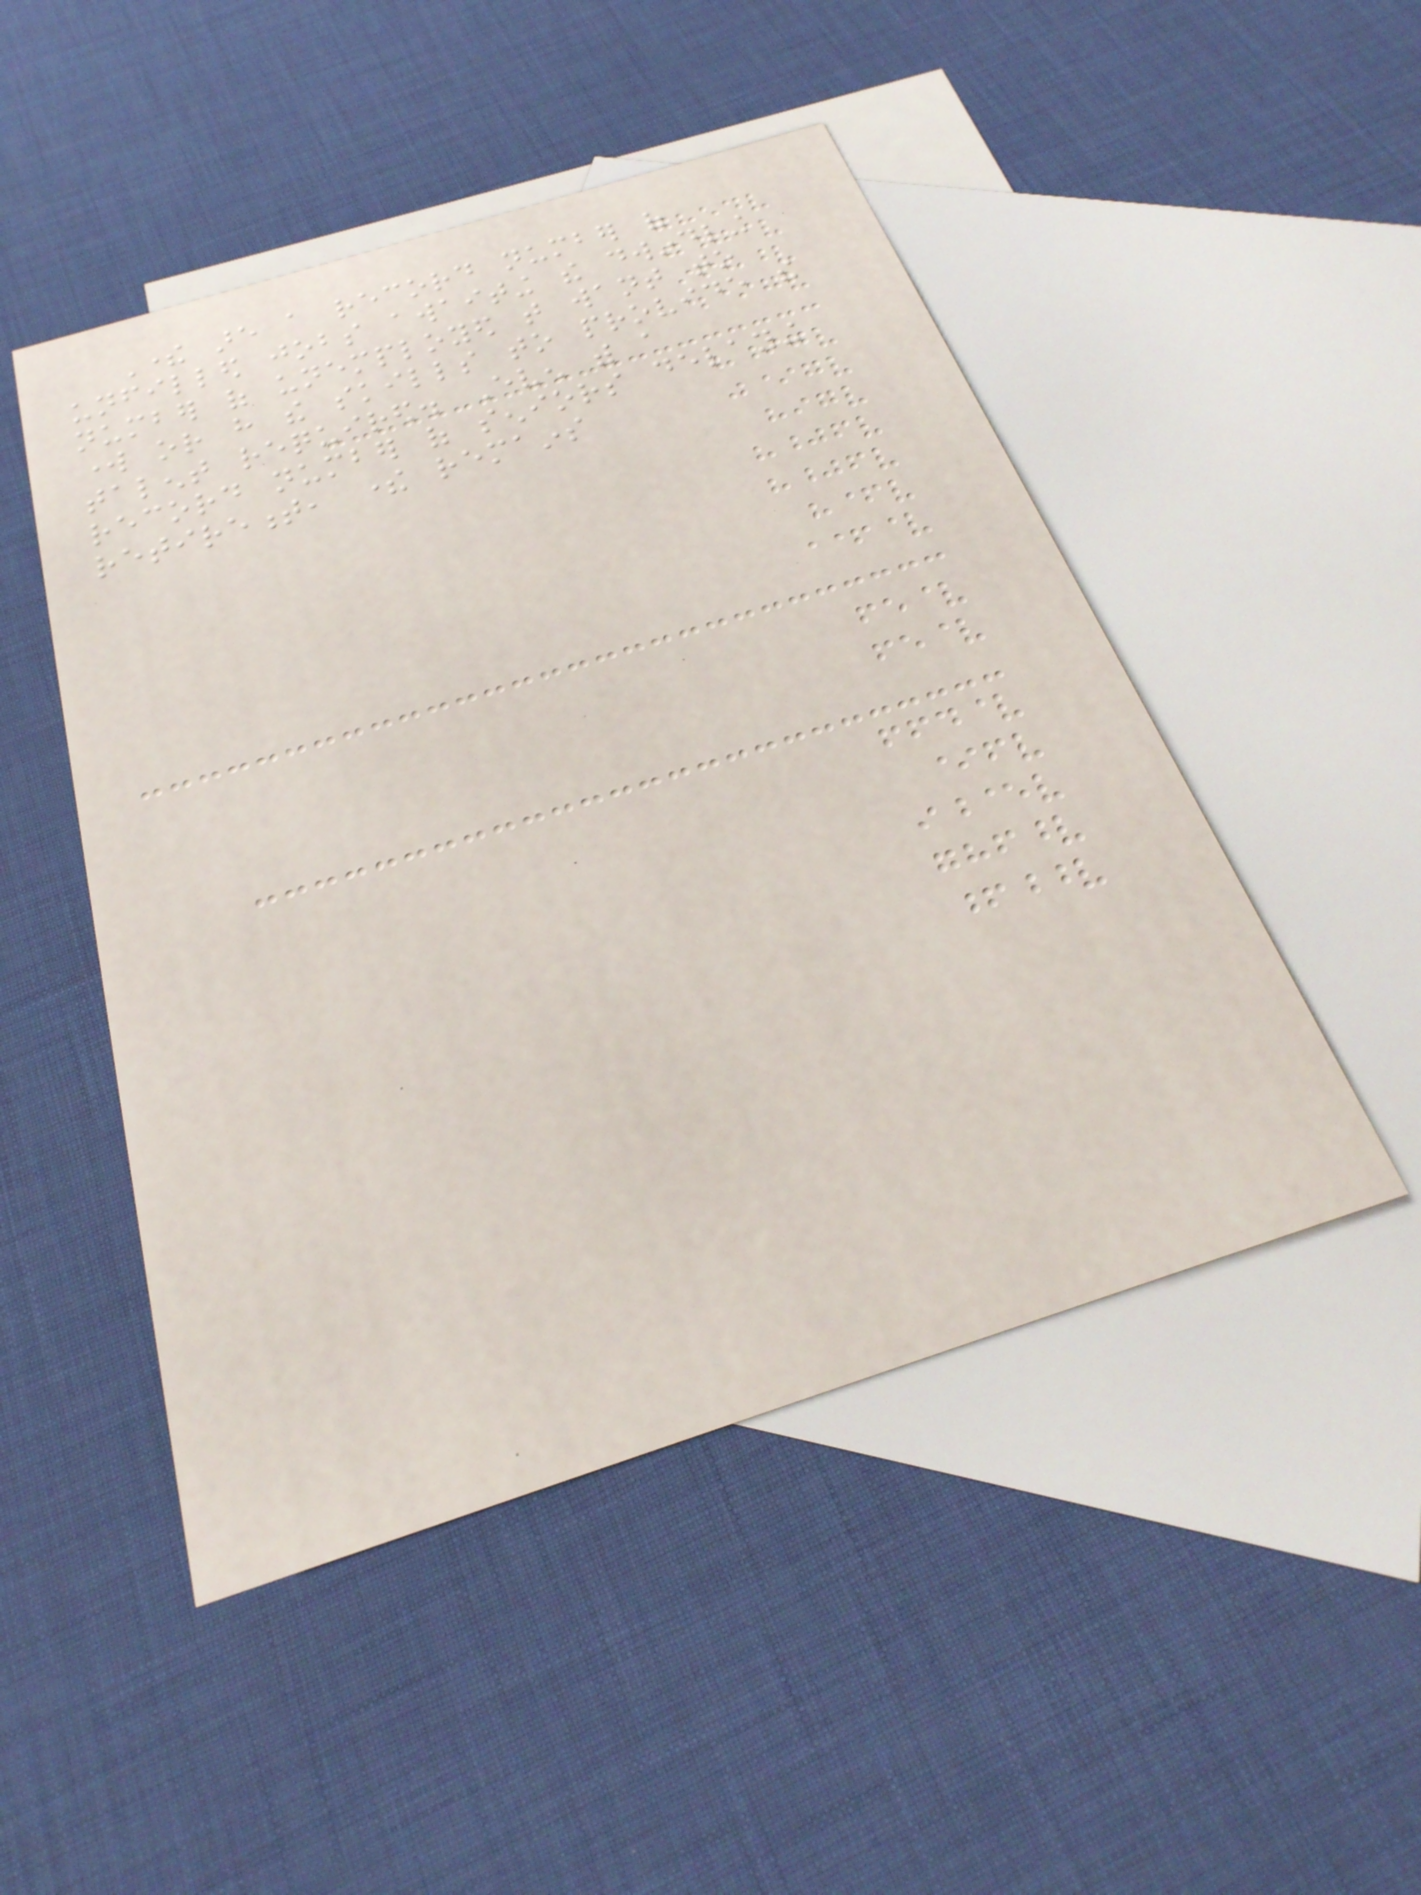There are a record number of
unfilled jobs awaiting the dwindling
number of unemployed that want to
work or have the skills to provide the
talent required. Even with a
record number of seniors delaying
retirement, there remains
